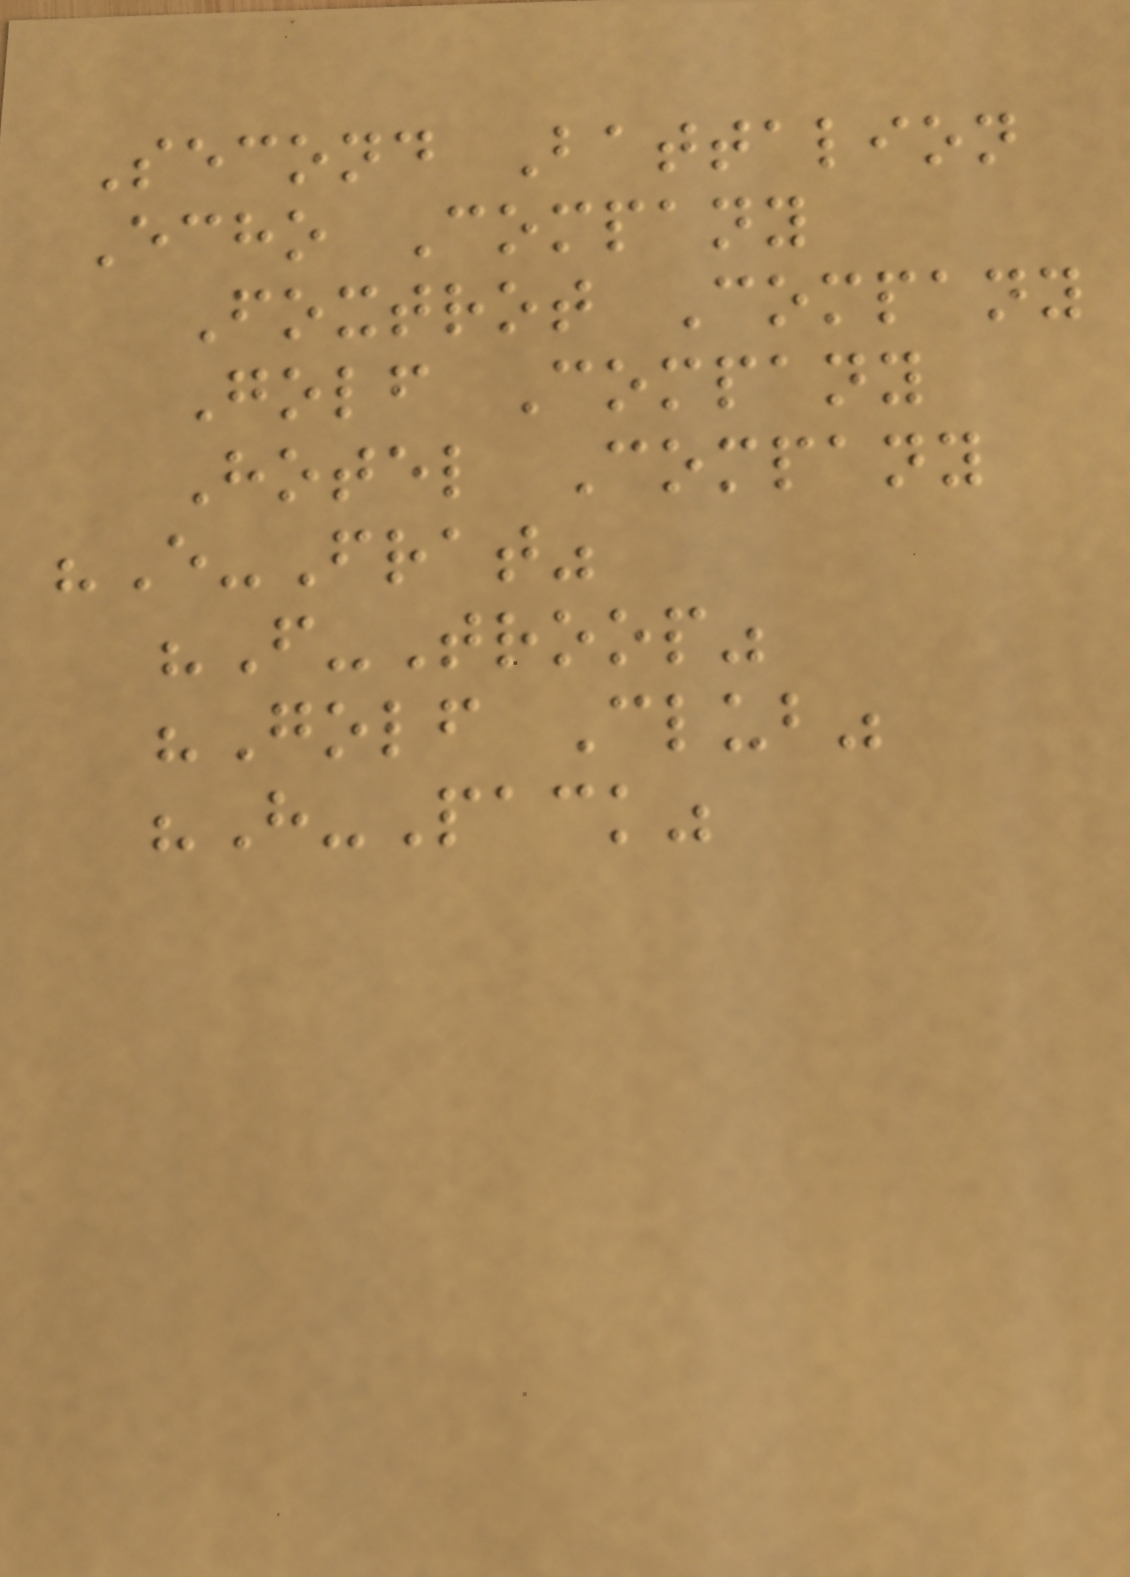Second Battalion
Echo Company
Foxtrot Company
Golf Company
Hotel Company
"E-Frat"
"F-Troop"
"Golf Club"
"H-Pack"
